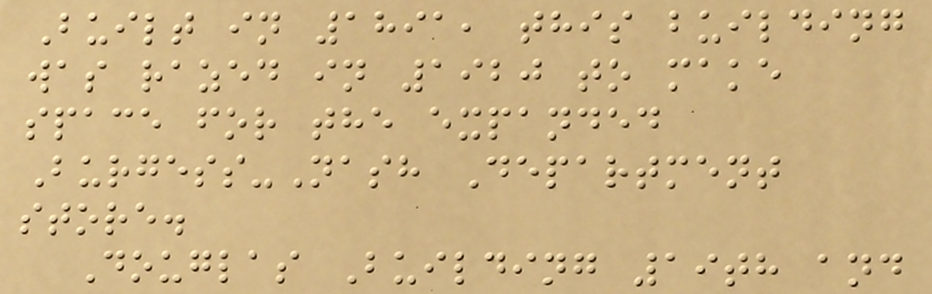Built in 1891, this building
was razed in 1920 to make
space for the expanded
Burgess-Nash Department
store.
Douglas Building 19th and
